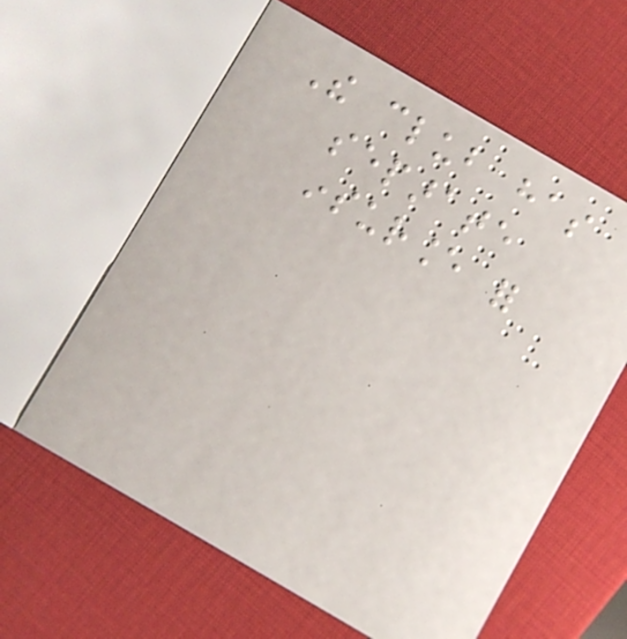The club has
separate
insurance for
